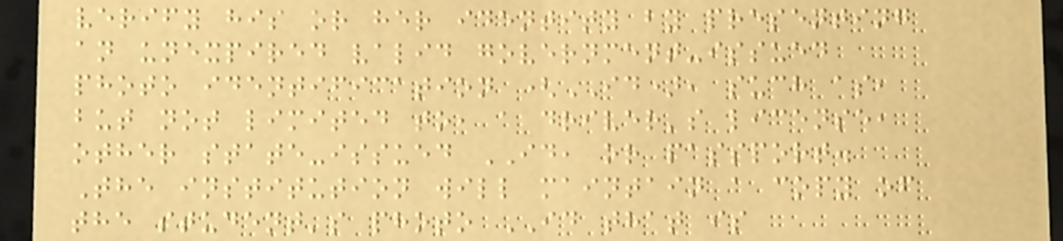verify his or her identity by presenting
an unexpired valid government-issued
photo identification (ID), such as,
but not limited to, a driver's license,
other state-issued ID, or passport.
The institution will maintain a copy of
the student's photo ID that is
